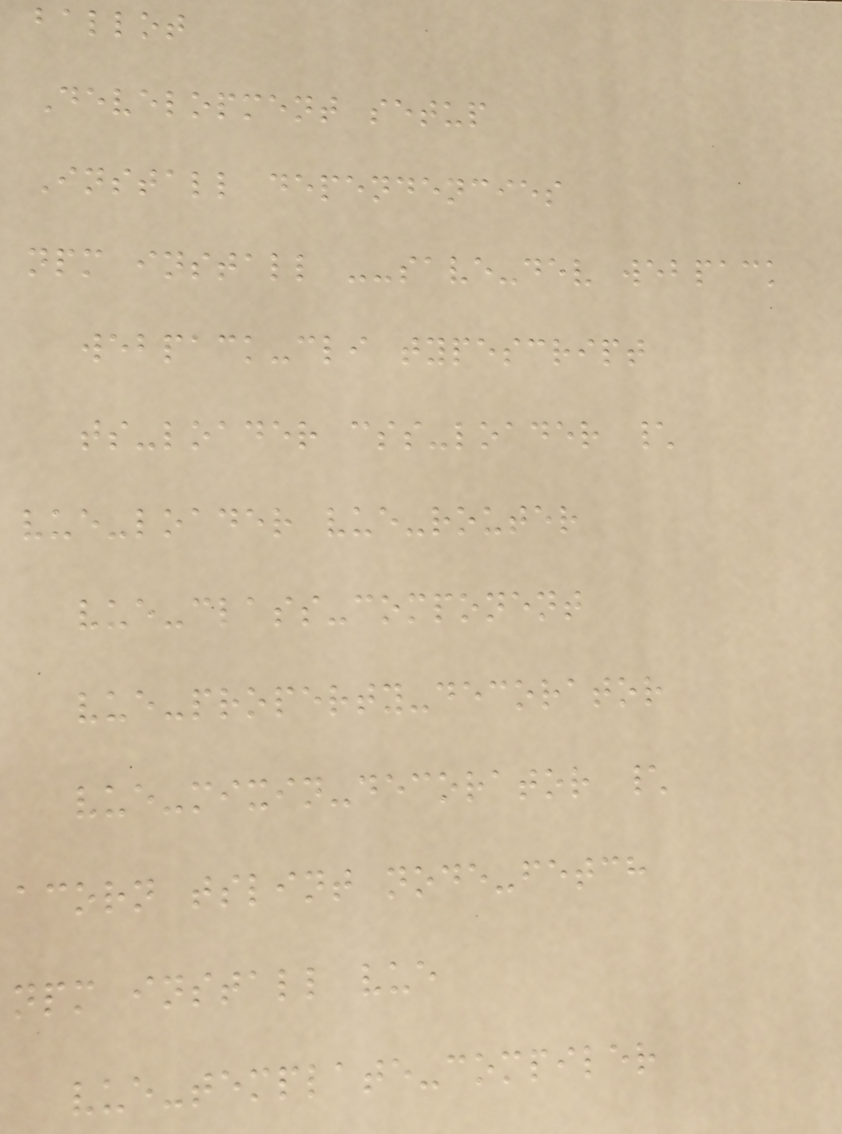ballot
Development setup
Install dependencies
npm install --save-dev webpack
webpack-cli typescript
ts-loader css-loader \
vue-loader vue-router
vue-class-component
vue-property-decorator
vue-mixin-decorator \
acorn tslint node-fetch
npm install vue
vue-template-compiler
